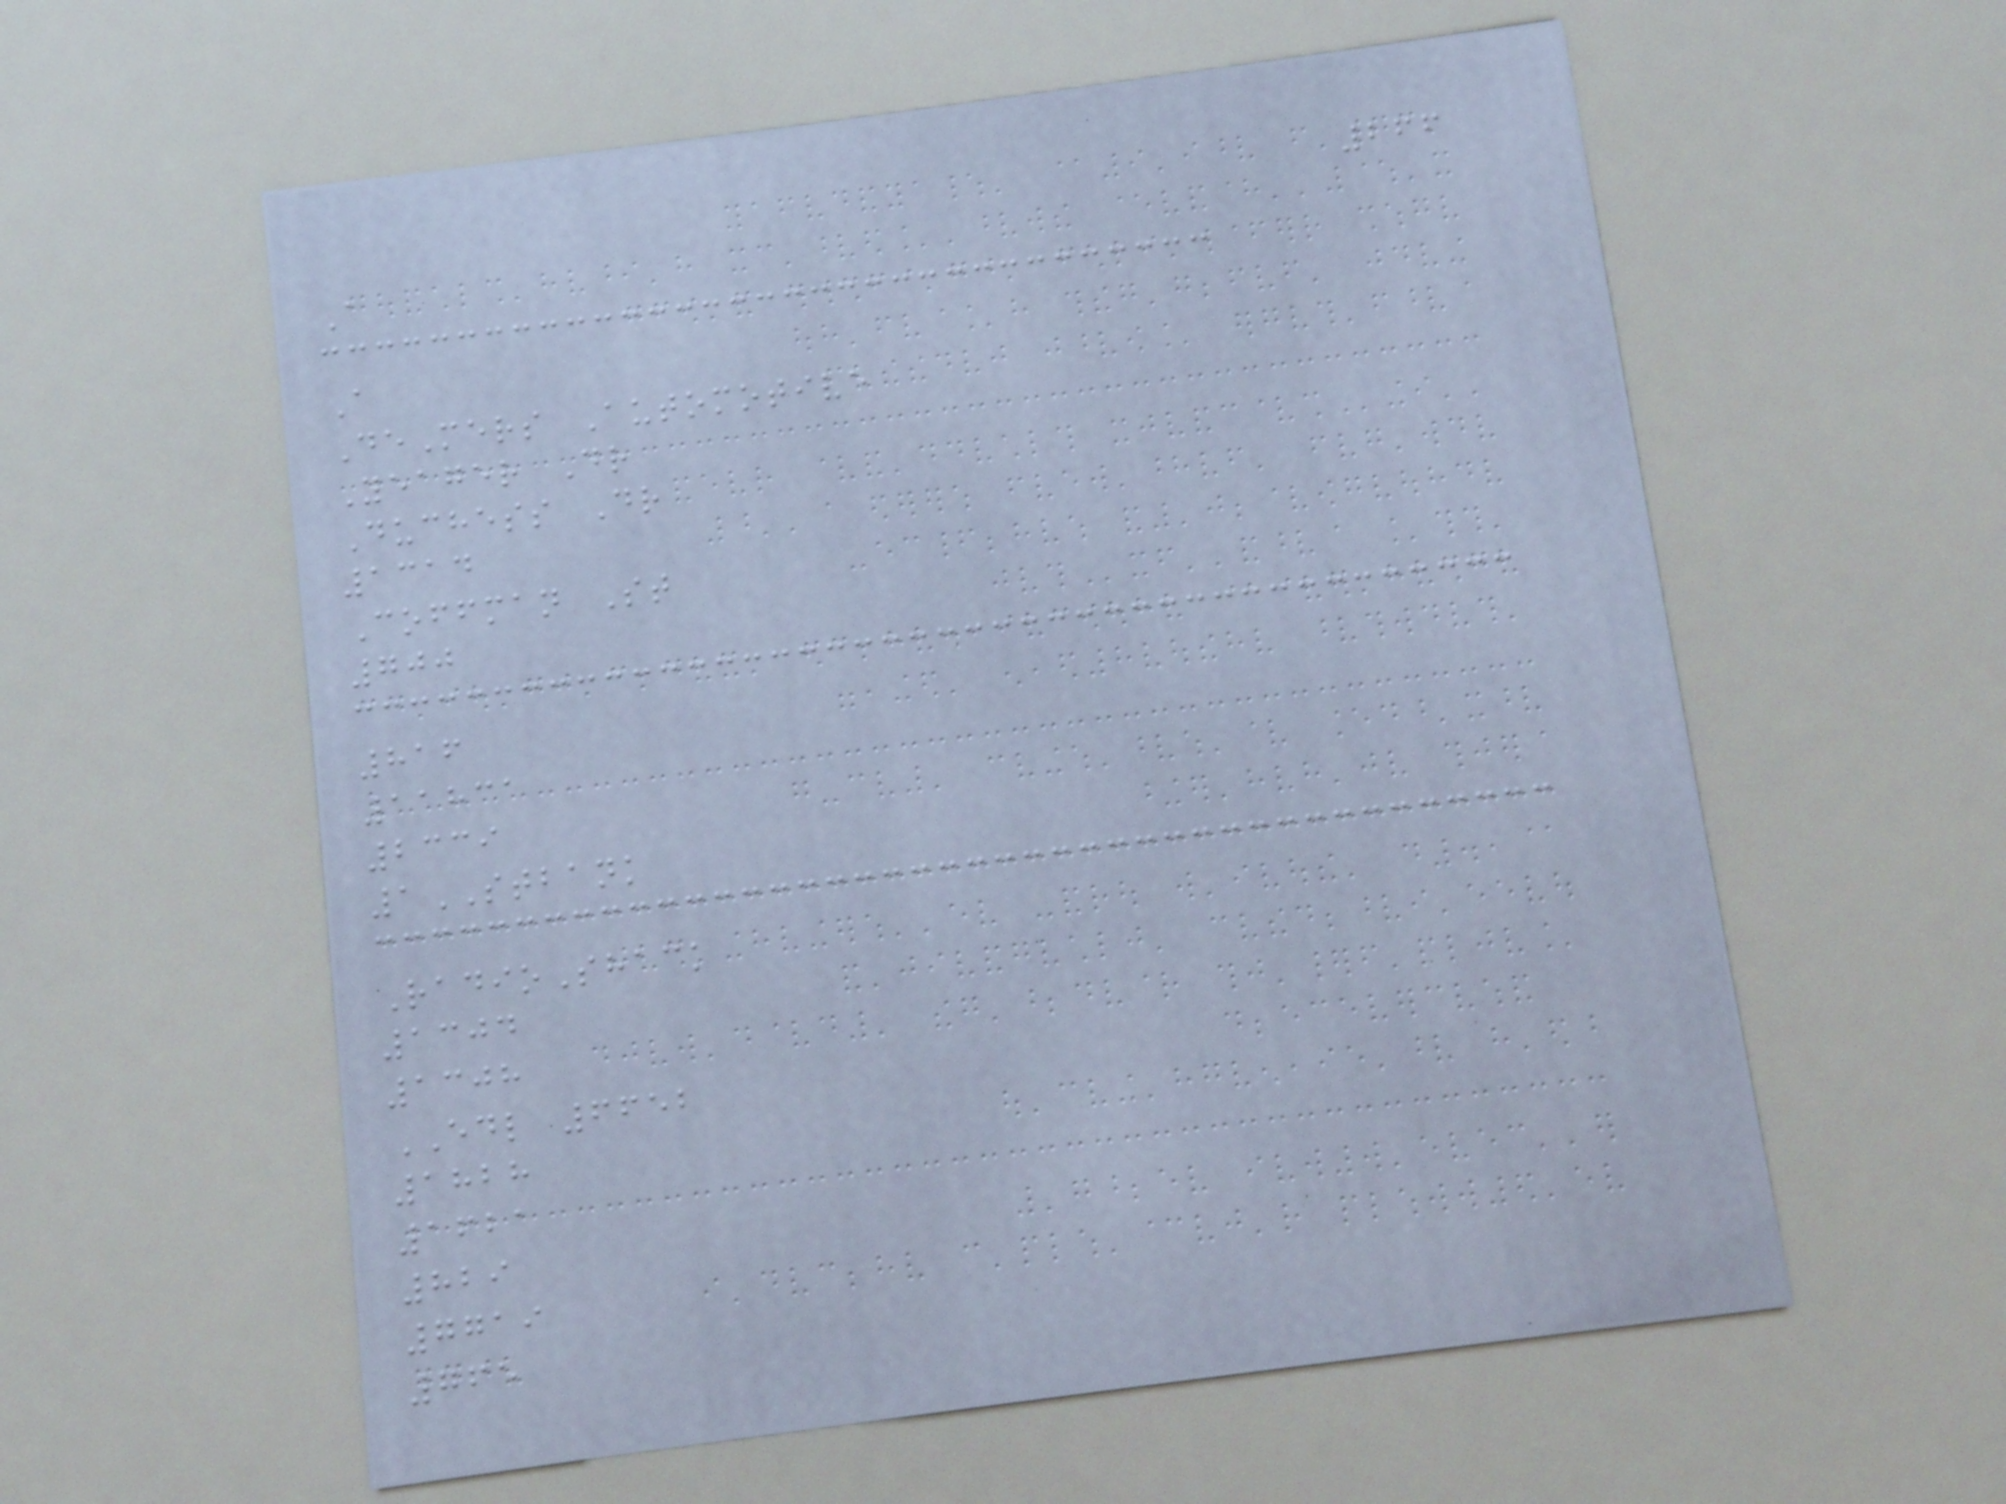266
A
A
DeMers Automotive
Yeager Dr
Duchess Dr
1314
Coffman St
700
816
11831
2339
1STBANK
RadioShack
1304
1308
EDL 6652
1828
1621
829
7719
765
